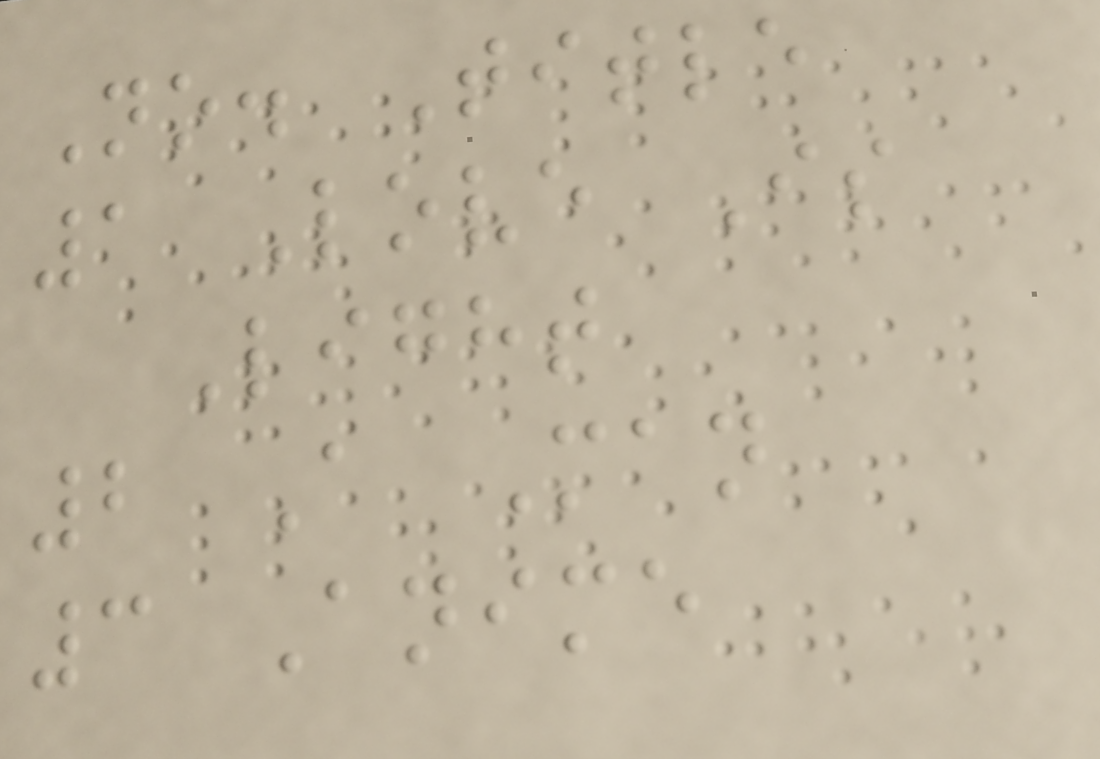No. Title
1 Love Is
Light
2 A Man
3 Anime
